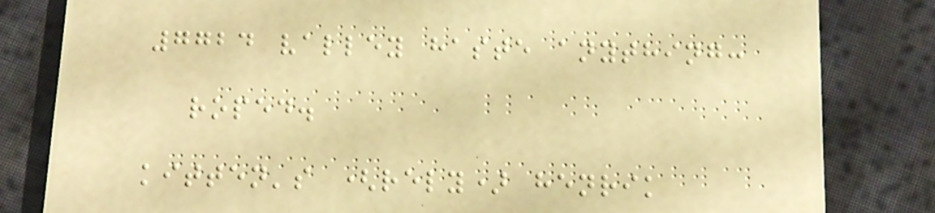7724 valley haste anything:
roped.
kitten's (rely) henrik
